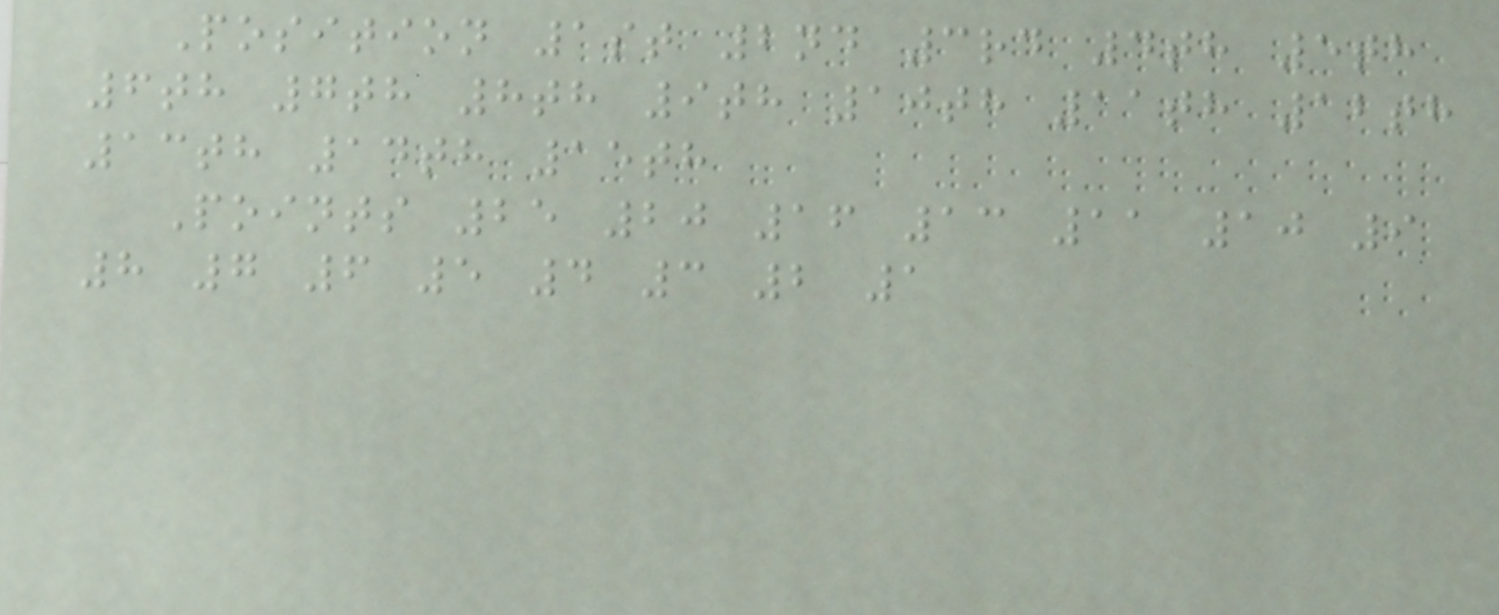Position 1st 2nd 3rd 4th 5th
6th 7th 8th 9th 10th 11th 12th
13th 14th 15th
Points 25 20 16 13 11 10 9
8 7 6 5 4 3 2 1
